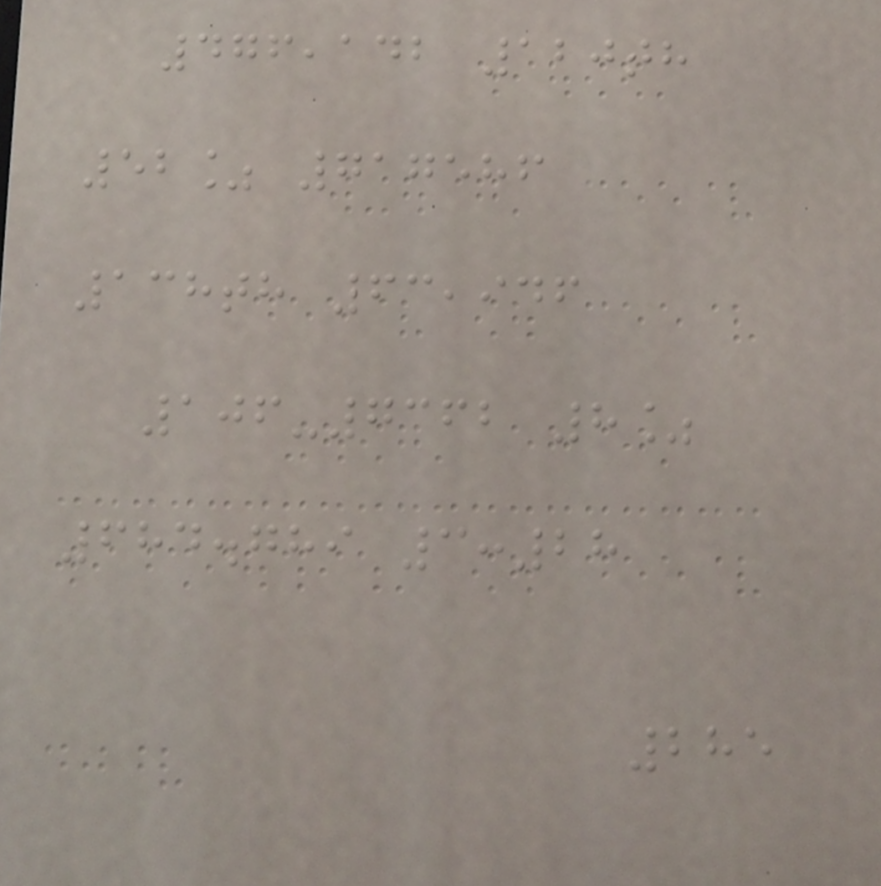476,142 120th
52% 717586
138th 63,946
106-7362 8%
684.789 3:28
285
